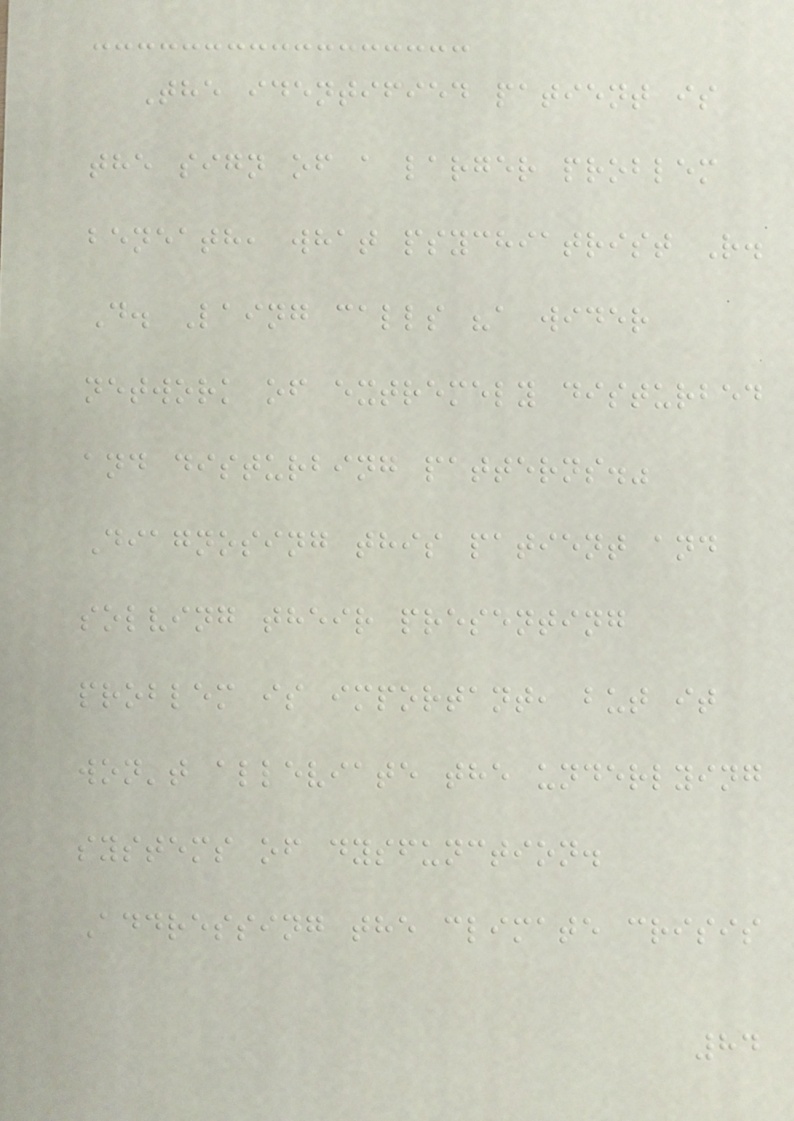The identified patient is
the sign of a larger problem
beneath, what psychiatrist R.
D. Laing calls "a wider
network of extremely disturbed
and disturbing patterns."
Diagnosing this patient and
solving their presenting
problem is important, but it
won't alleviate the underlying
systems of dysfunction.
Addressing the climate crisis
84
